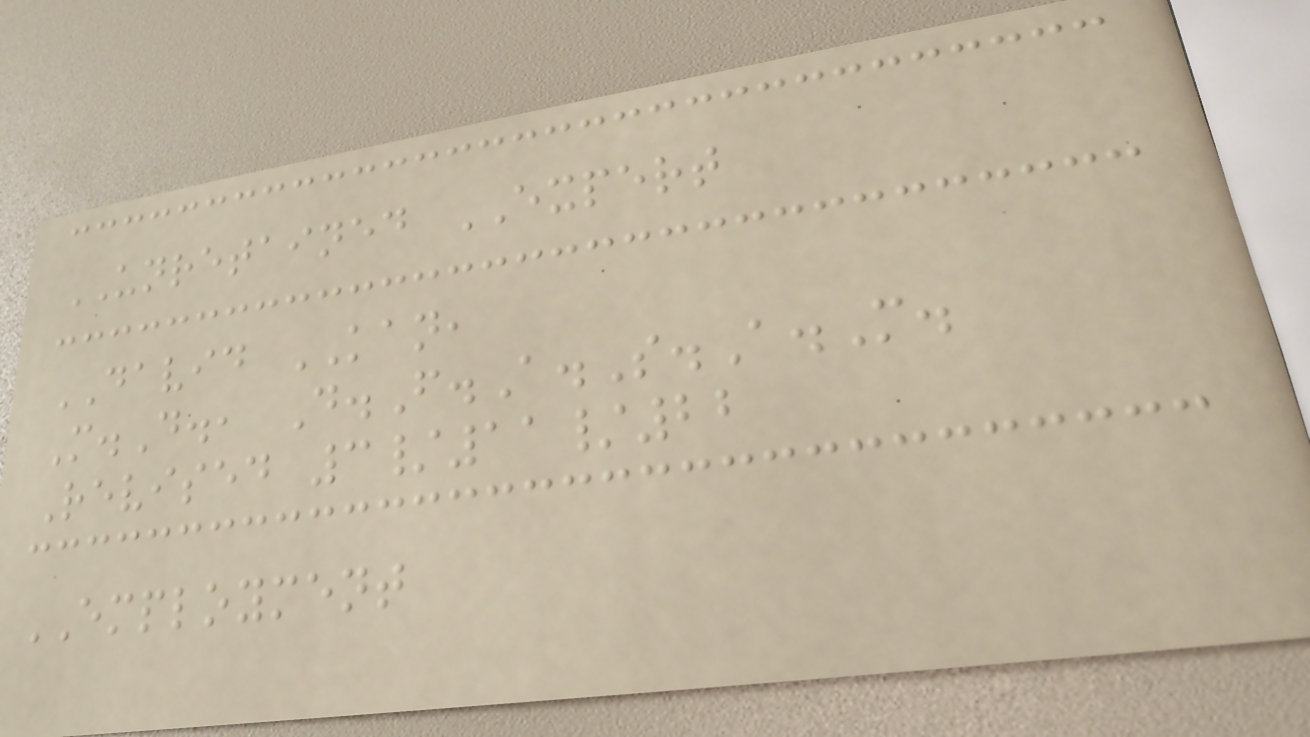UNRETAINED EXPERT
DAVID KAN,
M.D., D.F.A.S.A.M.
Revised 3/11/22
EMPLOYMENT
